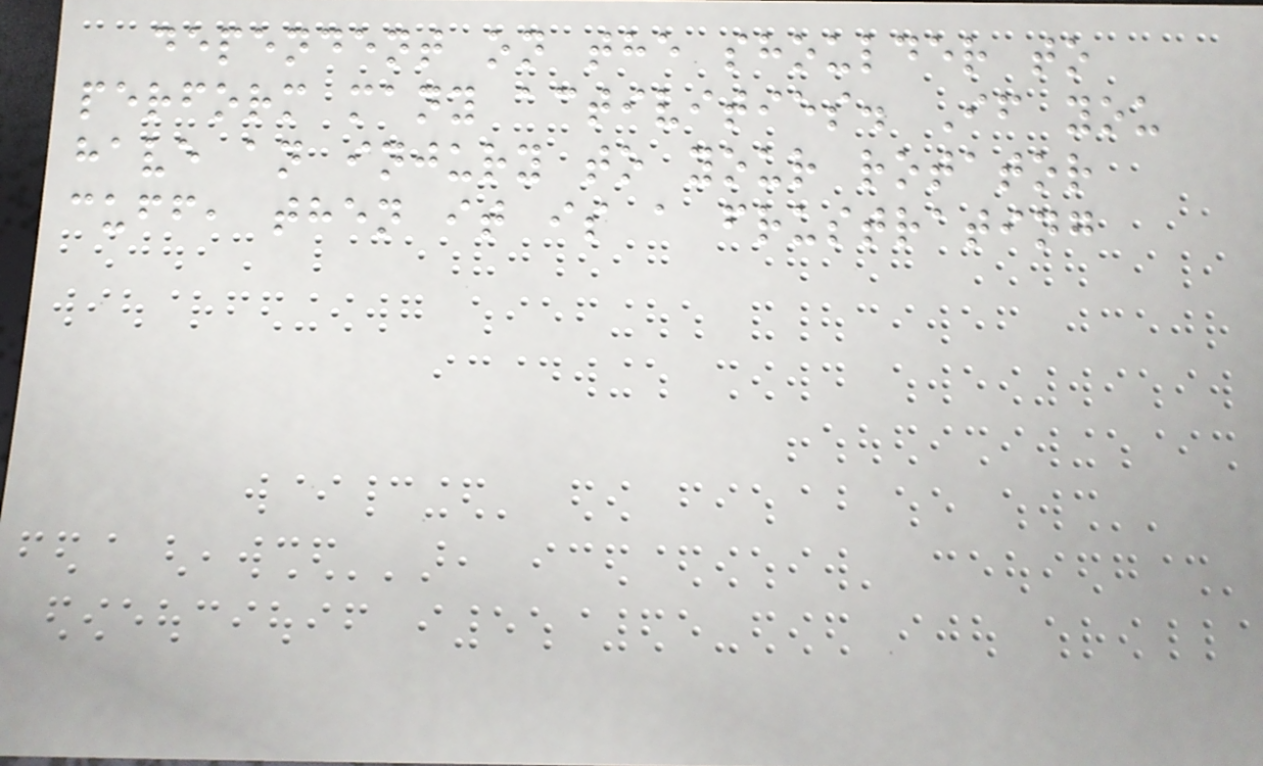dependent on the shoulder to
perform many activities. If you
have an injury to your rotator
cuff, then it is a frustrating
